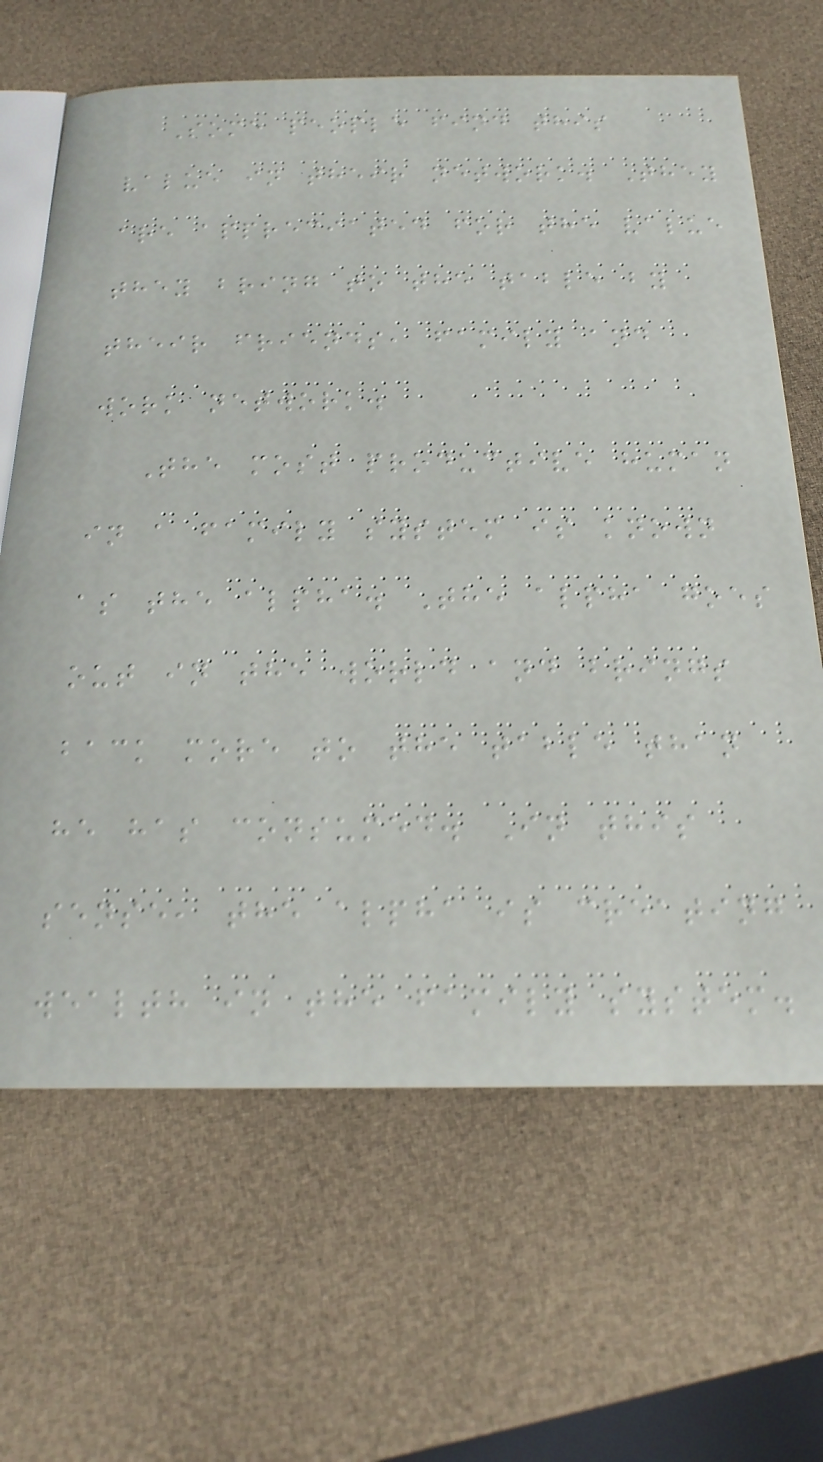Some people find this
value in their network. They
are appreciated for the value
they bring to the table by
their friends, family and
work network.
The most productive human
in a family system is known
as the alpha. The alpha goes
out in the world and brings
back more to the table than
he has consumed. In this
sense, the alpha is creating
wealth in the family system.
